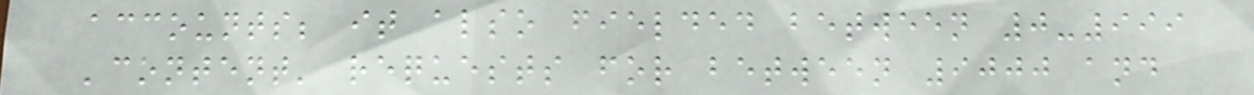accounts; it also fielded between 0-999
'content' requests for between 9000 and
